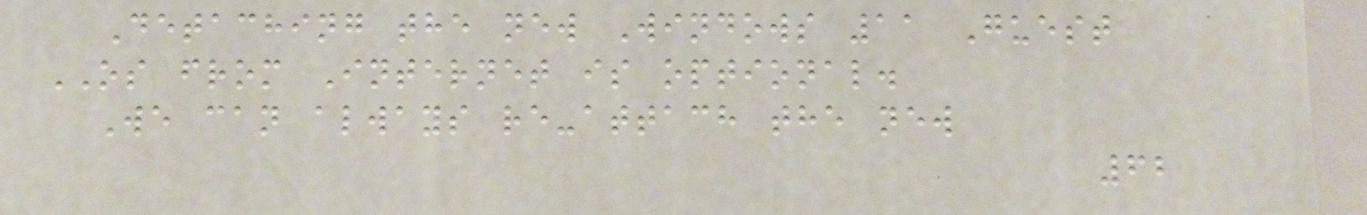Detaching the new Windows 11 Guest
OS from Internet is optional.
We can always re-attach the new
62
